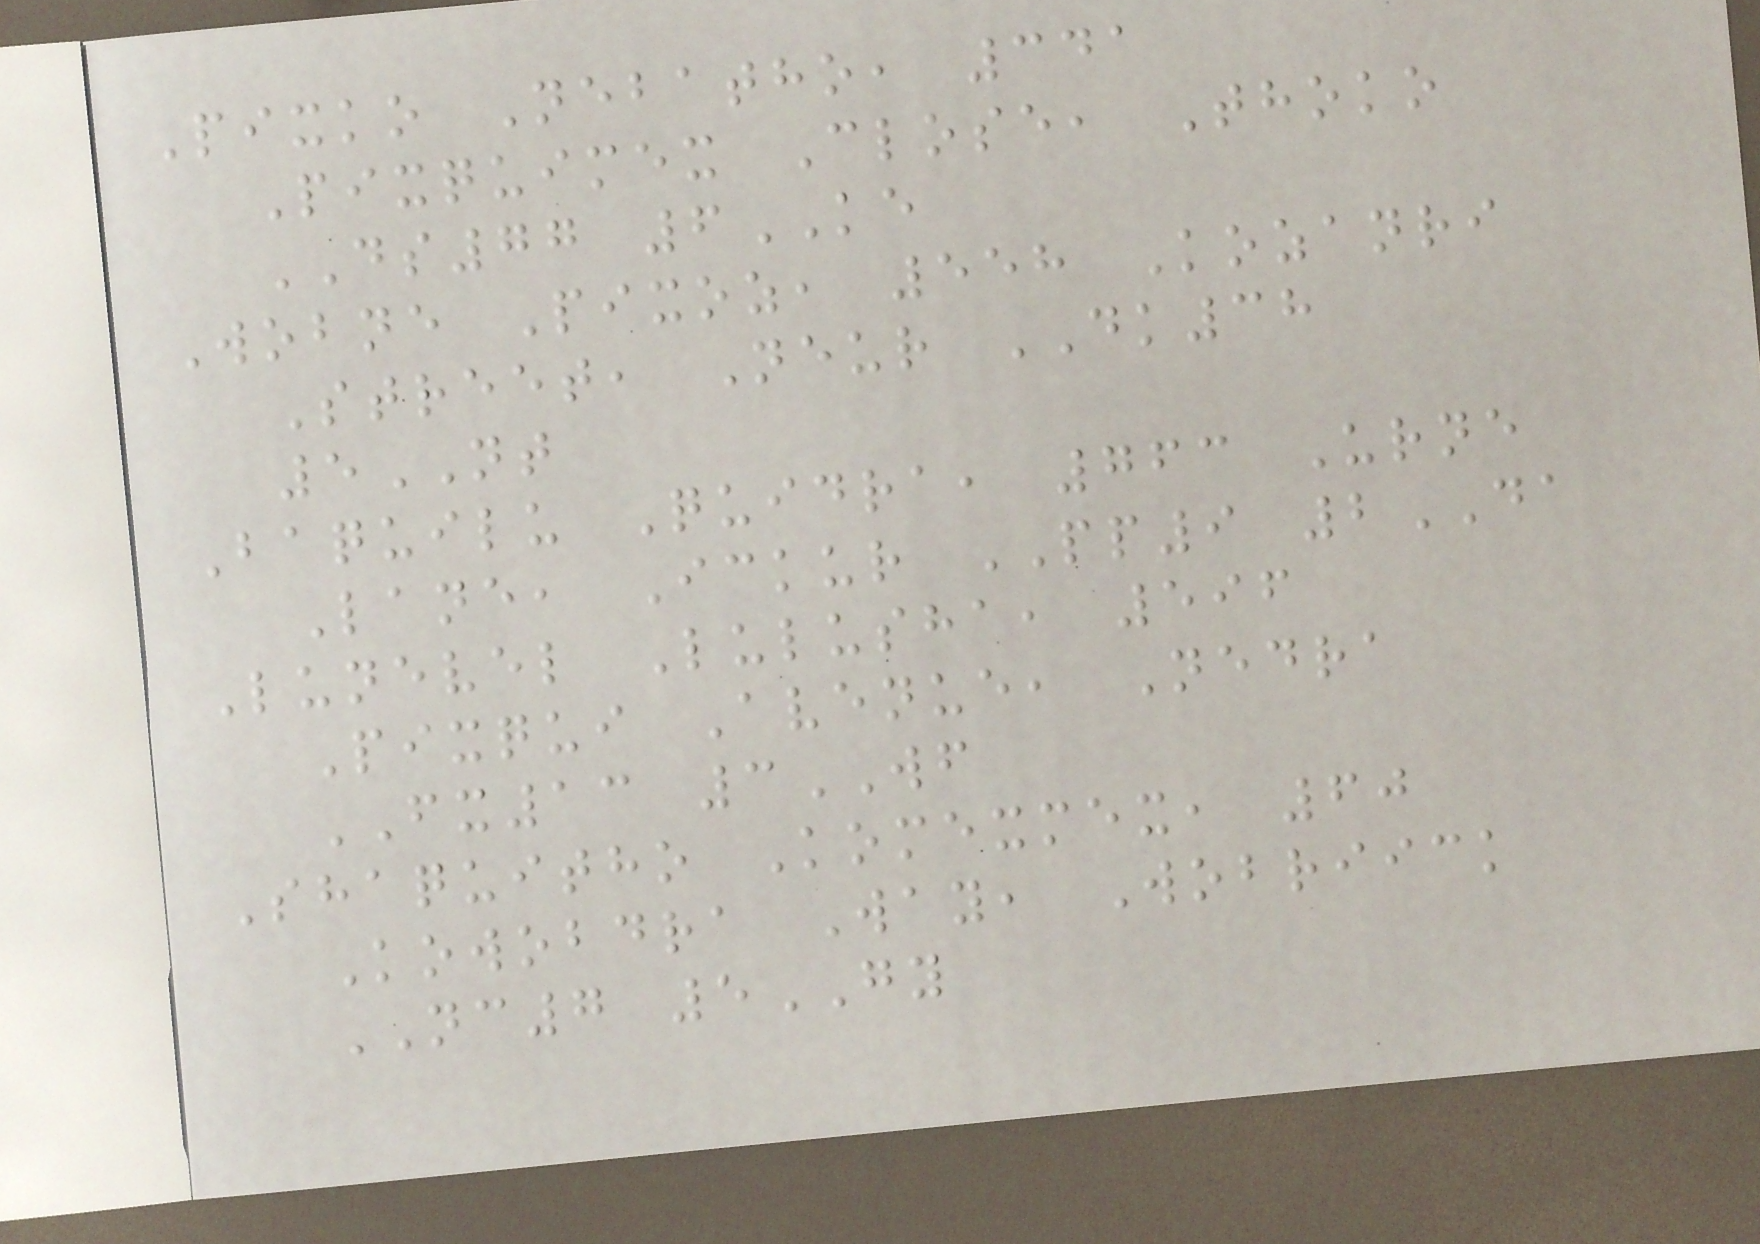Pixko Nebatho, 341
Pixquimex Close, Thoko
DS77 6KE
Wobne Pixoz, 558 Kozanri
Street, Neur DK38
5NT
Baquilu Quidra, 763 Urne
Lane, Ickur PP9 2DA
Lunevel Lulusha, 596
Pixqui Avenue, Nedra
FX13 3WF
Shaquitho Komexmex, 60
Kowobdra Way, Wobriick
NC7 5GY
